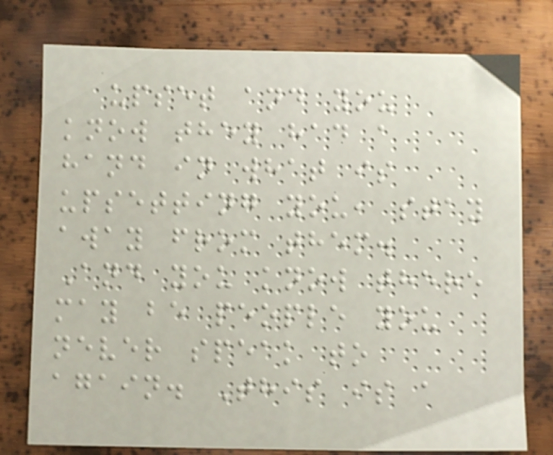upset and you
know they had a
hand in what is
upsetting you, stay
away from them.
And you know there
may be people you
never speak to
again. This is a
